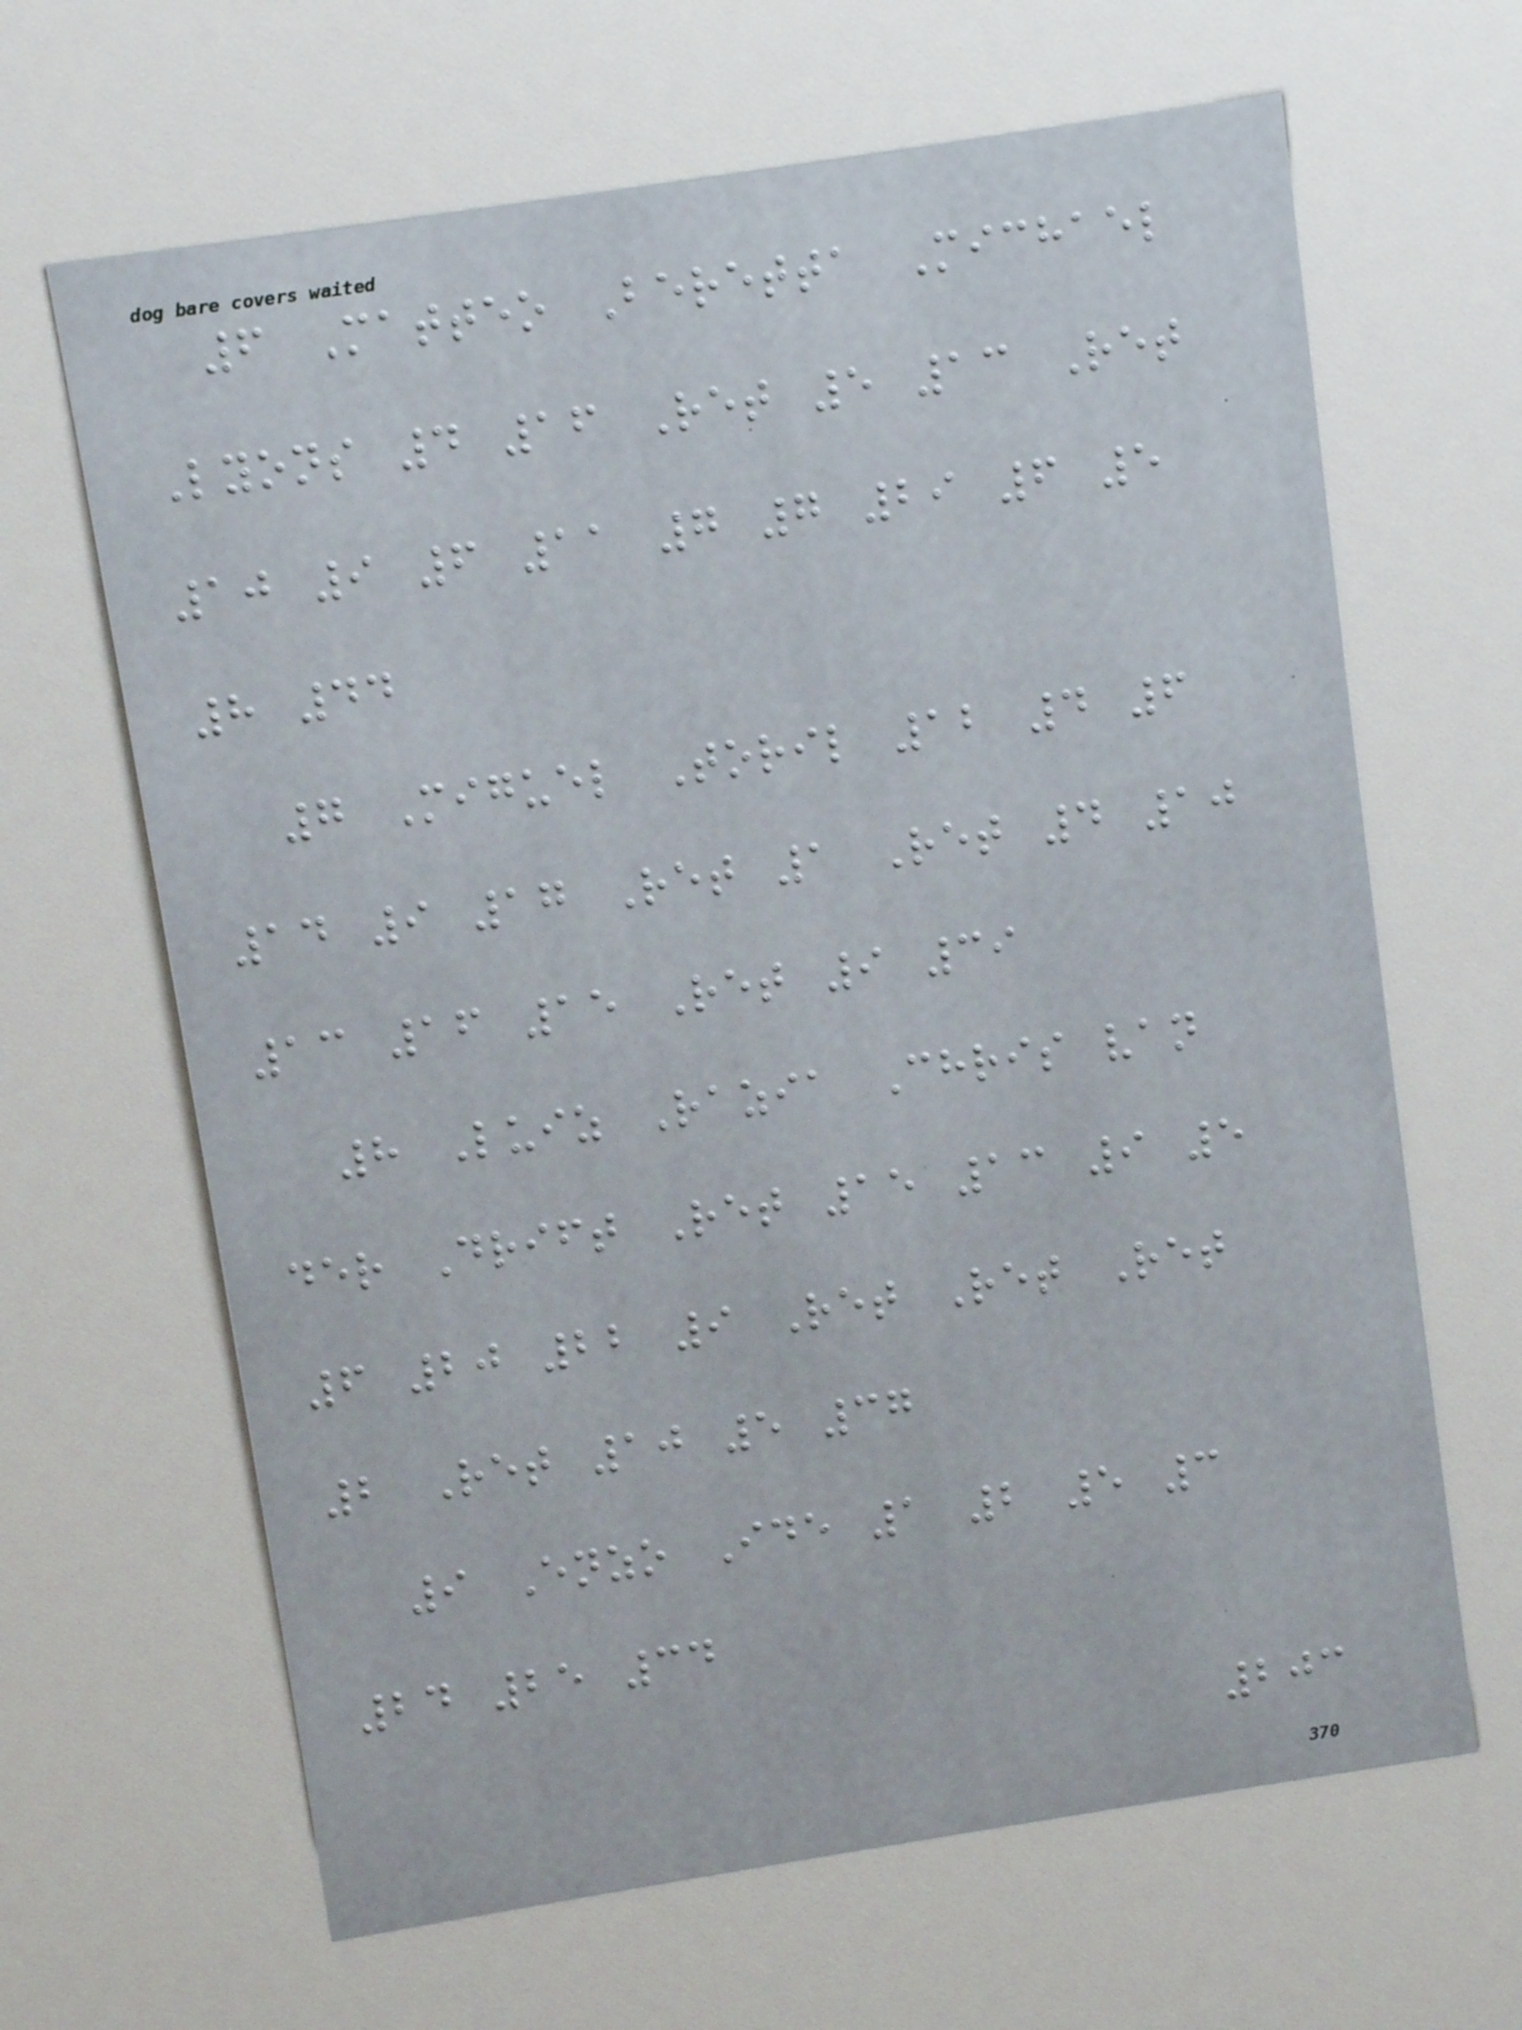6 Matteo Beretta Michael
Lyons 4 16 Ret 5 13 Ret
10 9 6 11 7 7 29 6 5
8 44
7 Miguel Toril 12 4 6
14 9 17 Ret 1 Ret 4 10
13 16 15 Ret 9 39
8 Luiz Razia Chris van
der Drift Ret 15 13 9 5
6 20 22 9 Ret Ret Ret
2 Ret 10 5 37
9 Enzo Ide 1 2 5 3
24 25 34
203
